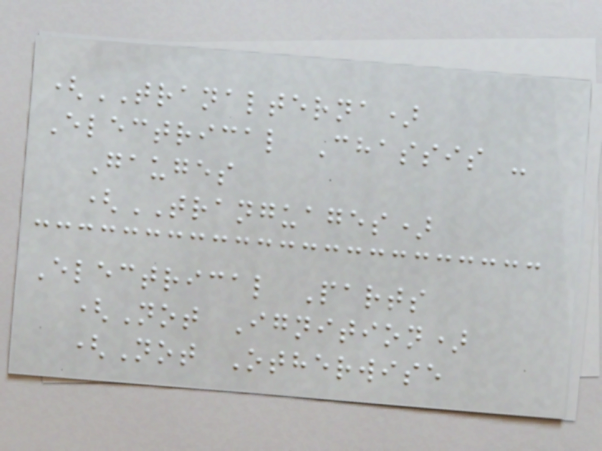(TRANALTERNA)
Electrical Chassis -
Gauges
(TRANGUAGES)
Electrical Parts
(Not Ignition)
(Not Otherwise
